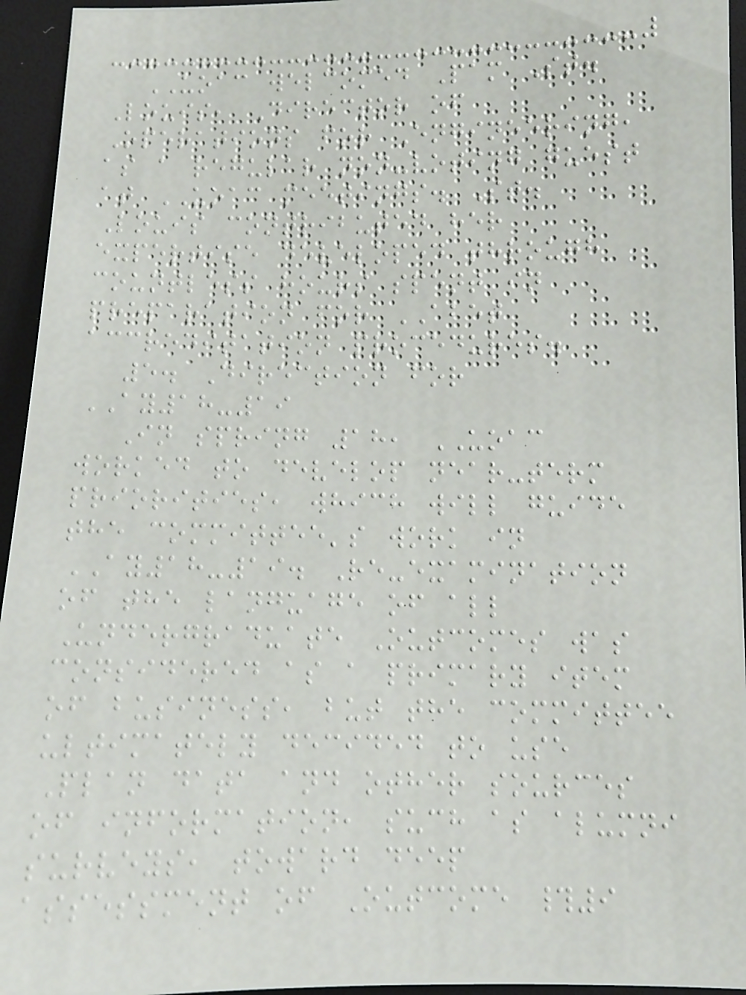UOAC welcomed Pam St.
Louis, Director of
Operations for Engineering,
as a regular non-voting guest
at UOAC meetings. St.
Louis contributed her
expertise developed through
countless hours spent in
preparation for ABET
accreditation procedures.
5. Direction for
AY18-19
In spring 18, UOAC
worked to develop near-term
priorities, which will guide
the committee's work in
AY18-19. Re-examination
of the language of all
Undergraduate Outcomes was
considered as a primary item
of business, but the committee
ultimately decided to use
Plan data and other sources
of information, such as alumni
surveys, toward deep
assessment of Outcome #9
